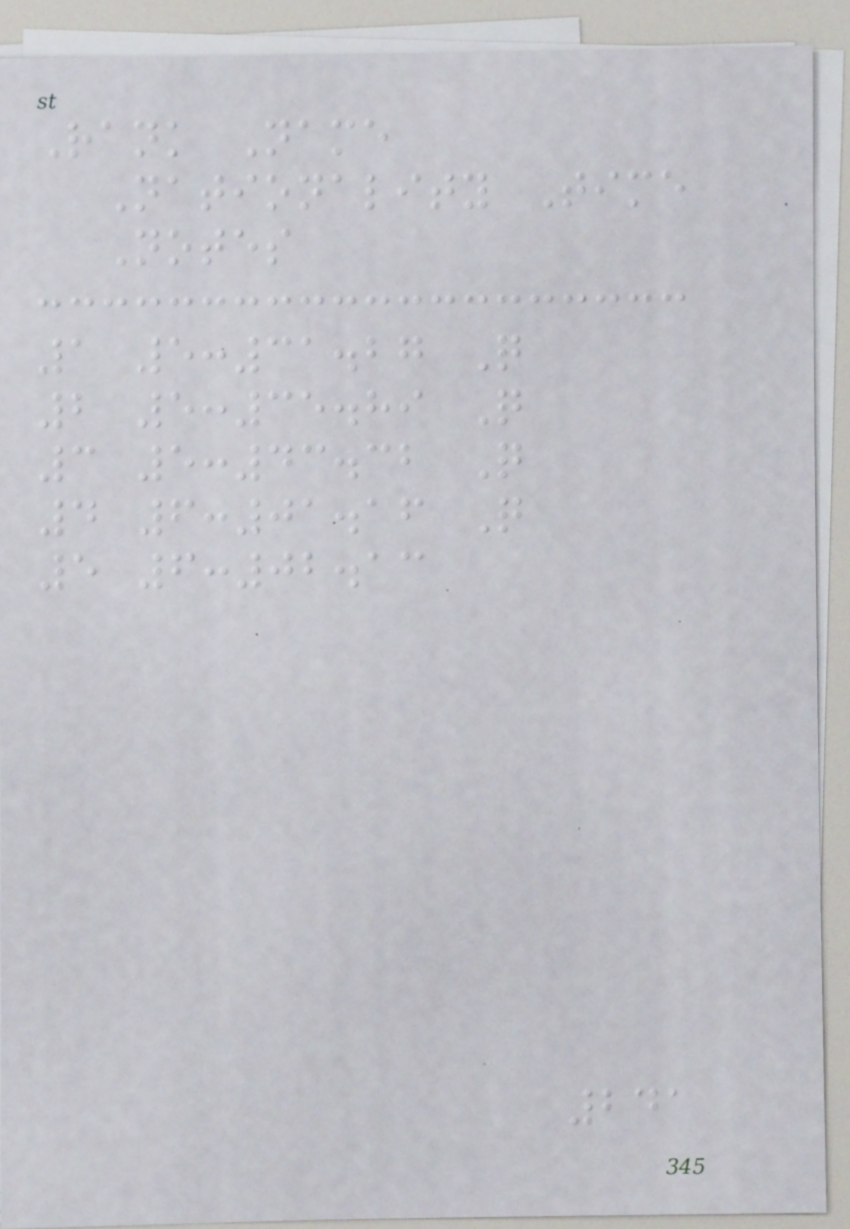Rank Name
Nationality Time
Notes
1 5:31.27 Q
2 5:35.89 Q
3 5:43.32 Q
4 6:01.16 Q
5 6:02.13
241
